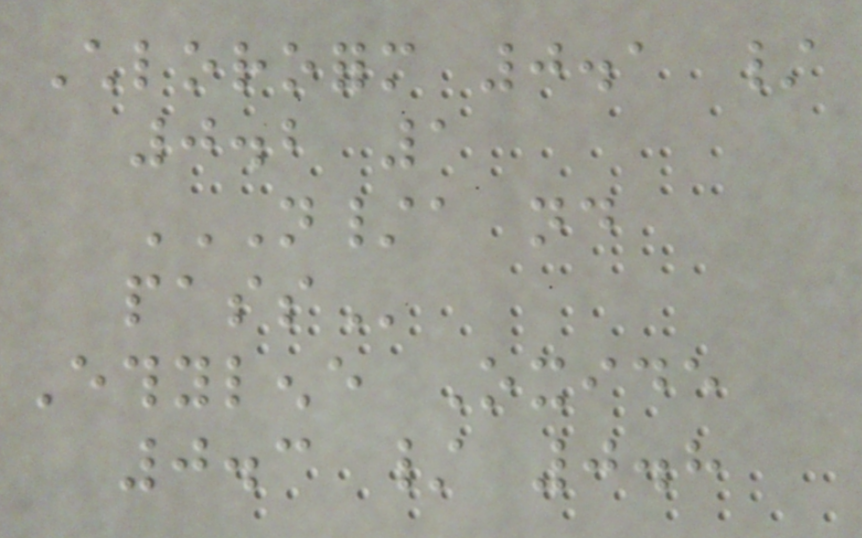Chloroform 0.1 /
0.2 1
N/A ND
PASS
Ethylene Oxide
0.3 / 0.8
